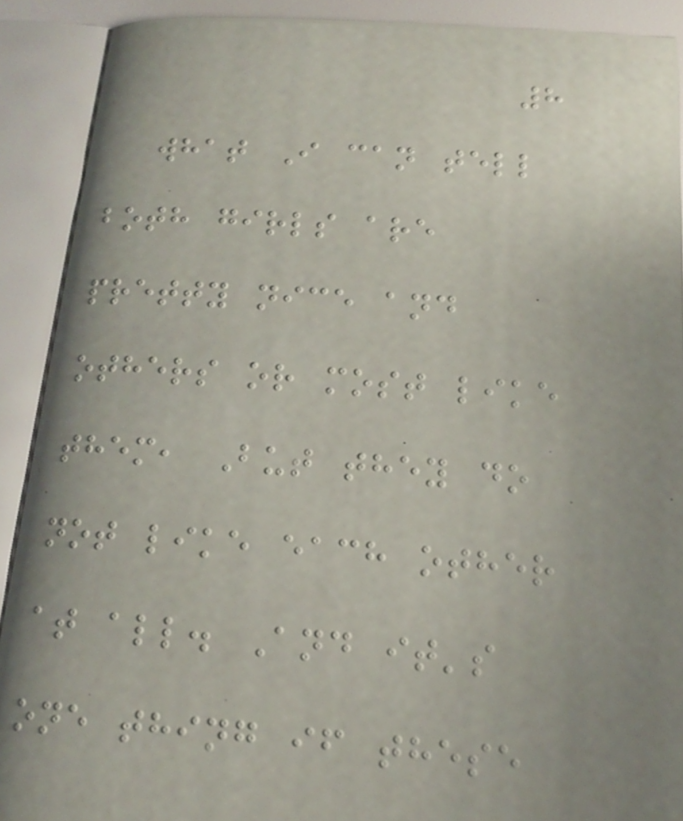8
what I can tell
both girls are
pretty nice and
others or most like
them, But they do
not like each other
at all. And it's
one thing if these
